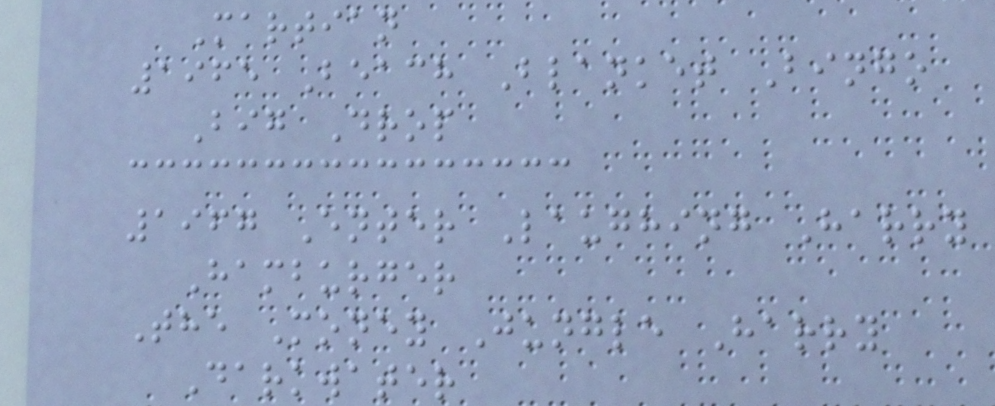Martian
1965 Beach Blanket Bingo
Big Drop
1967 Enter Laughing Harry
Hamburger
The Money Jungle Harry
Darkwater
